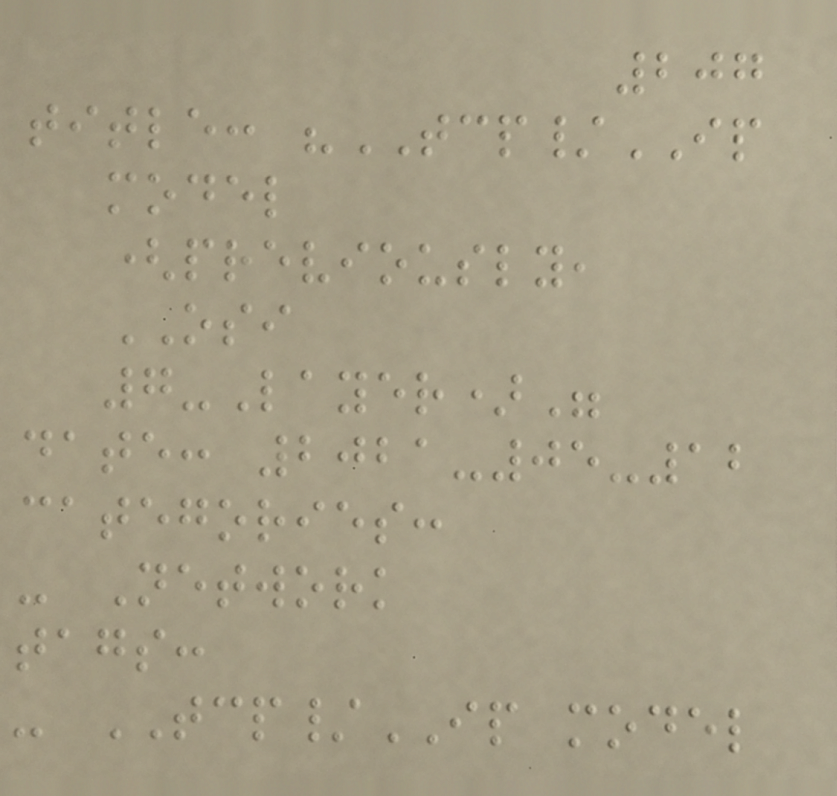207
title: "TCP/IP
model
(previously,
OSI
7-Layer)"
date: 2021-05-12
categories:
- Network
tags:
- TCP/IP model
